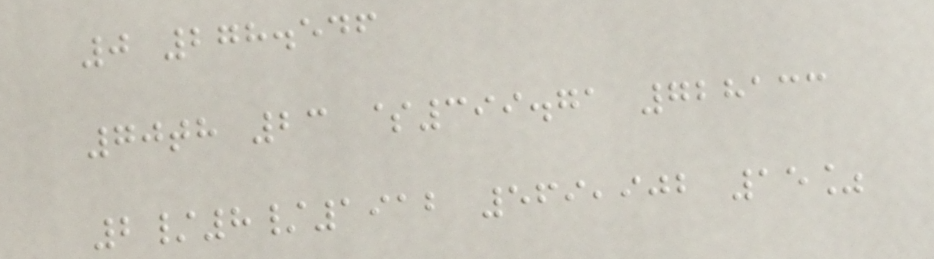0 278.546
70th 23 $399.71 728133
2/8/1912 569,902 15%
